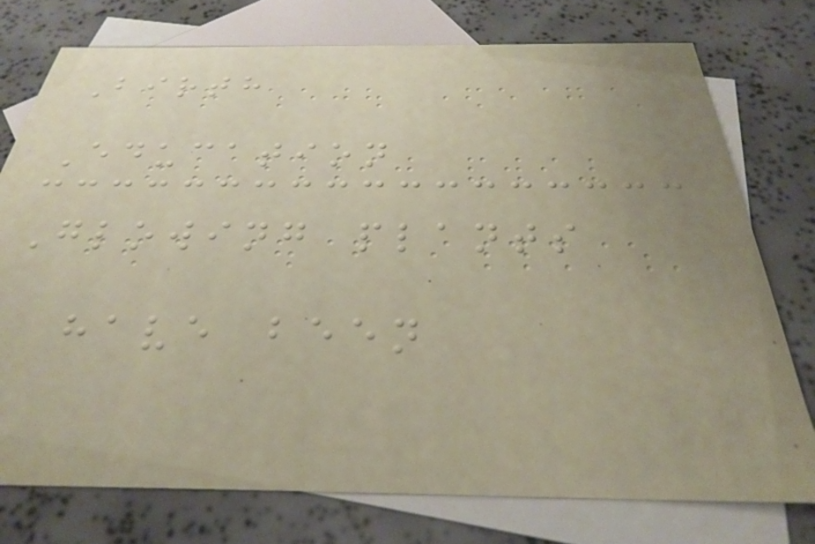Birth
Education
Glowing plants
have been
